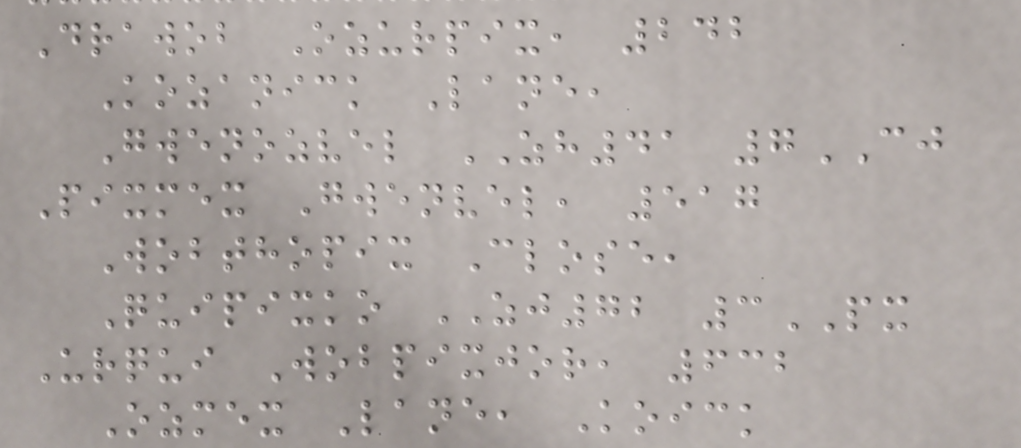Drawob Ozurpix, 242
Kozanick Lane,
Gwenozvel ZH41 7CJ
Pixmex Gwenvel, 517
Wobthopix Close,
Quipixko ZJ72 3PX
Urqui Wobpixjor, 632
Ozmex Lane, Koick
